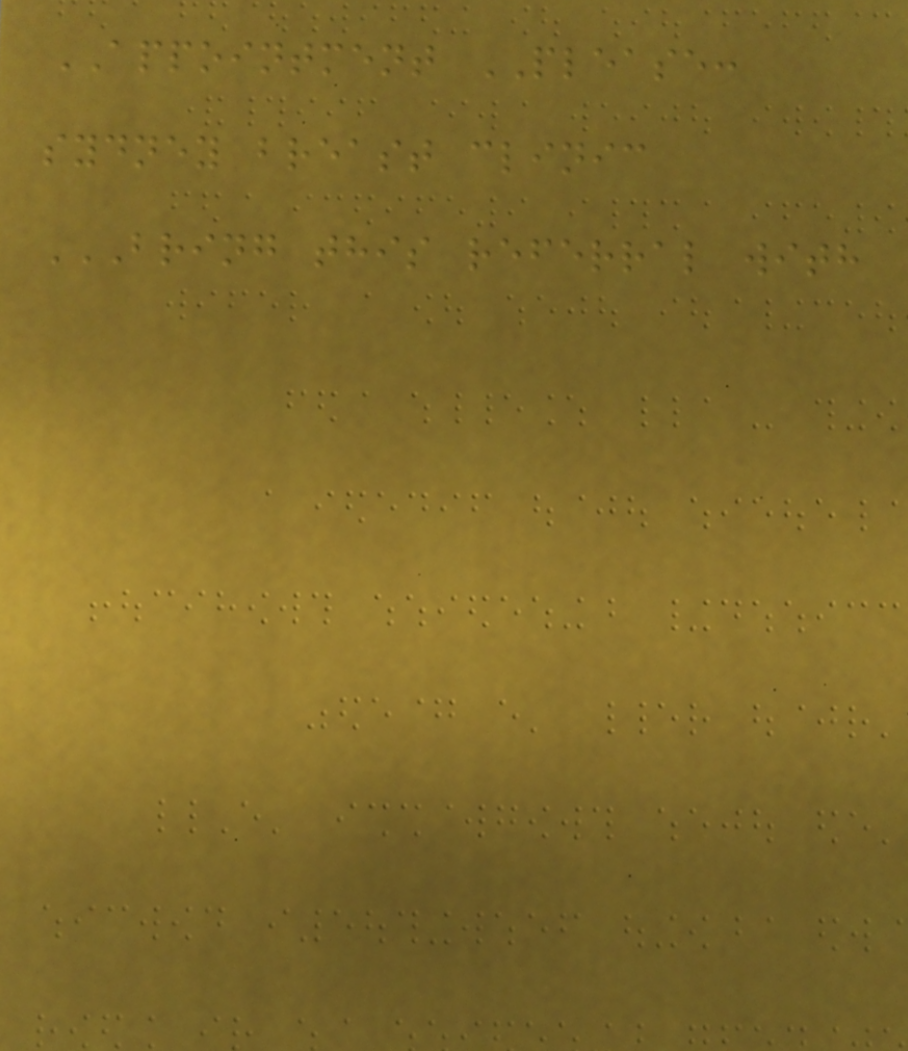APPOINTMENT PLEASE:
sydney breast clinic
BRING THIS REFERRAL WITH
